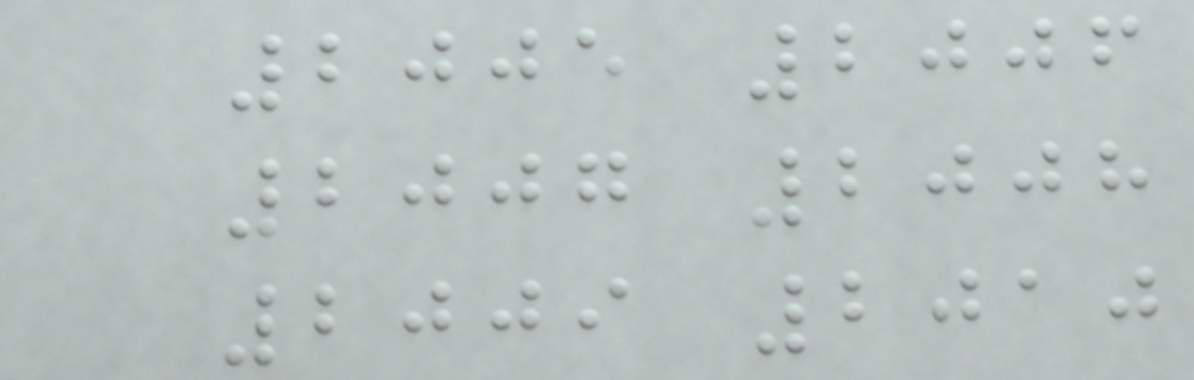2005 2006
2007 2008
2009 2010
